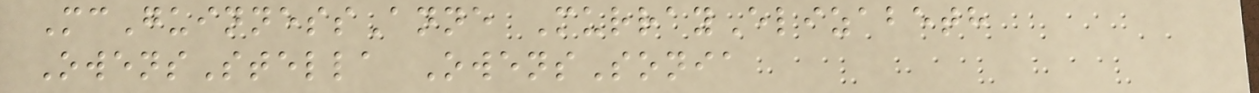McGuinnessAnne MurrayElizabeth
OwensStella OwensSonia
